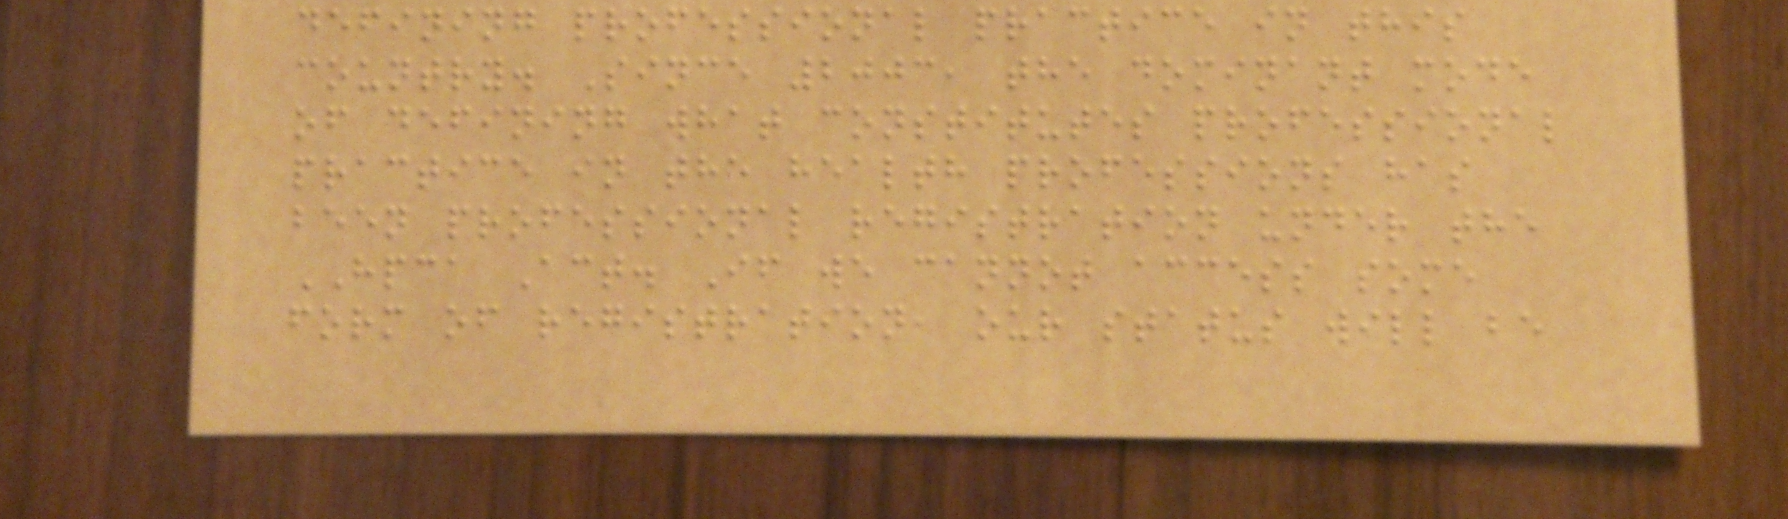defining professional practice in this
country. Since 2003, the dominant mode
of defining what constitutes professional
practice in the health professions has
been professional registration under the
HPCA Act. If we cannot access some
form of registration, our status will be
